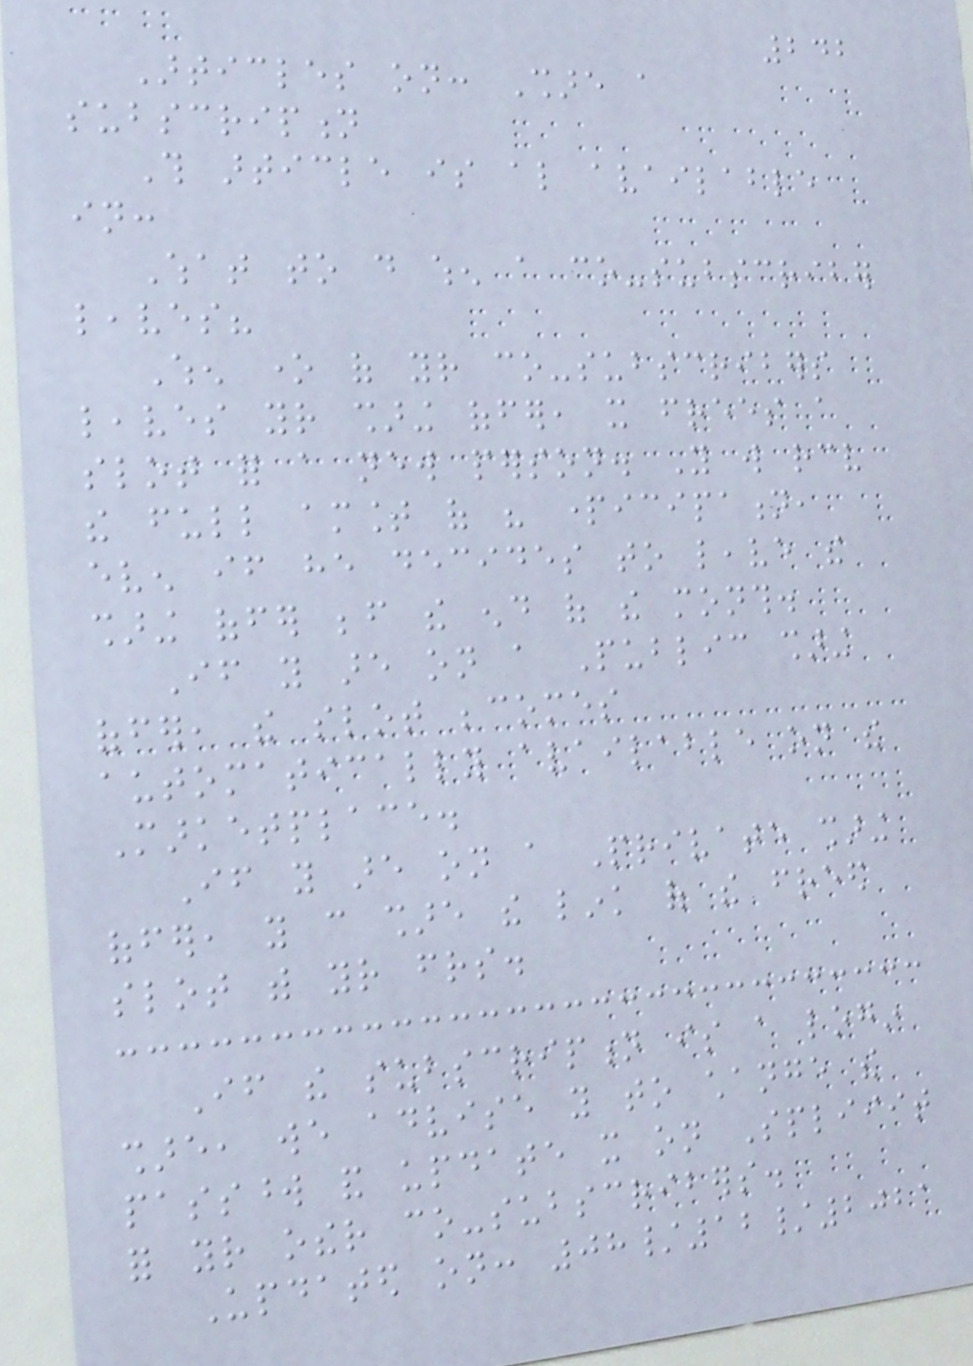242
Articles on: Share a
subscription
This article is also available
in:
What to do when a co-subscriber
leaves?
When one of your co-subscribers
leaves your sharing offer, it frees a
slot for a new person. You will receive
the full amount of his participation,
even if he decides to leave the
sharing offer before the end of the month.
If you are on a Public sharing
offer, the slot becomes
automatically available on the
Marketplace.
If you are on a Private sharing
offer, you can share the link of the freed
slot with your friends.
If the subscription is a login
share, we advise you to change the
password and update it on Spliiit
for your other co-subscribers.
Updated on: 08/12/2021
